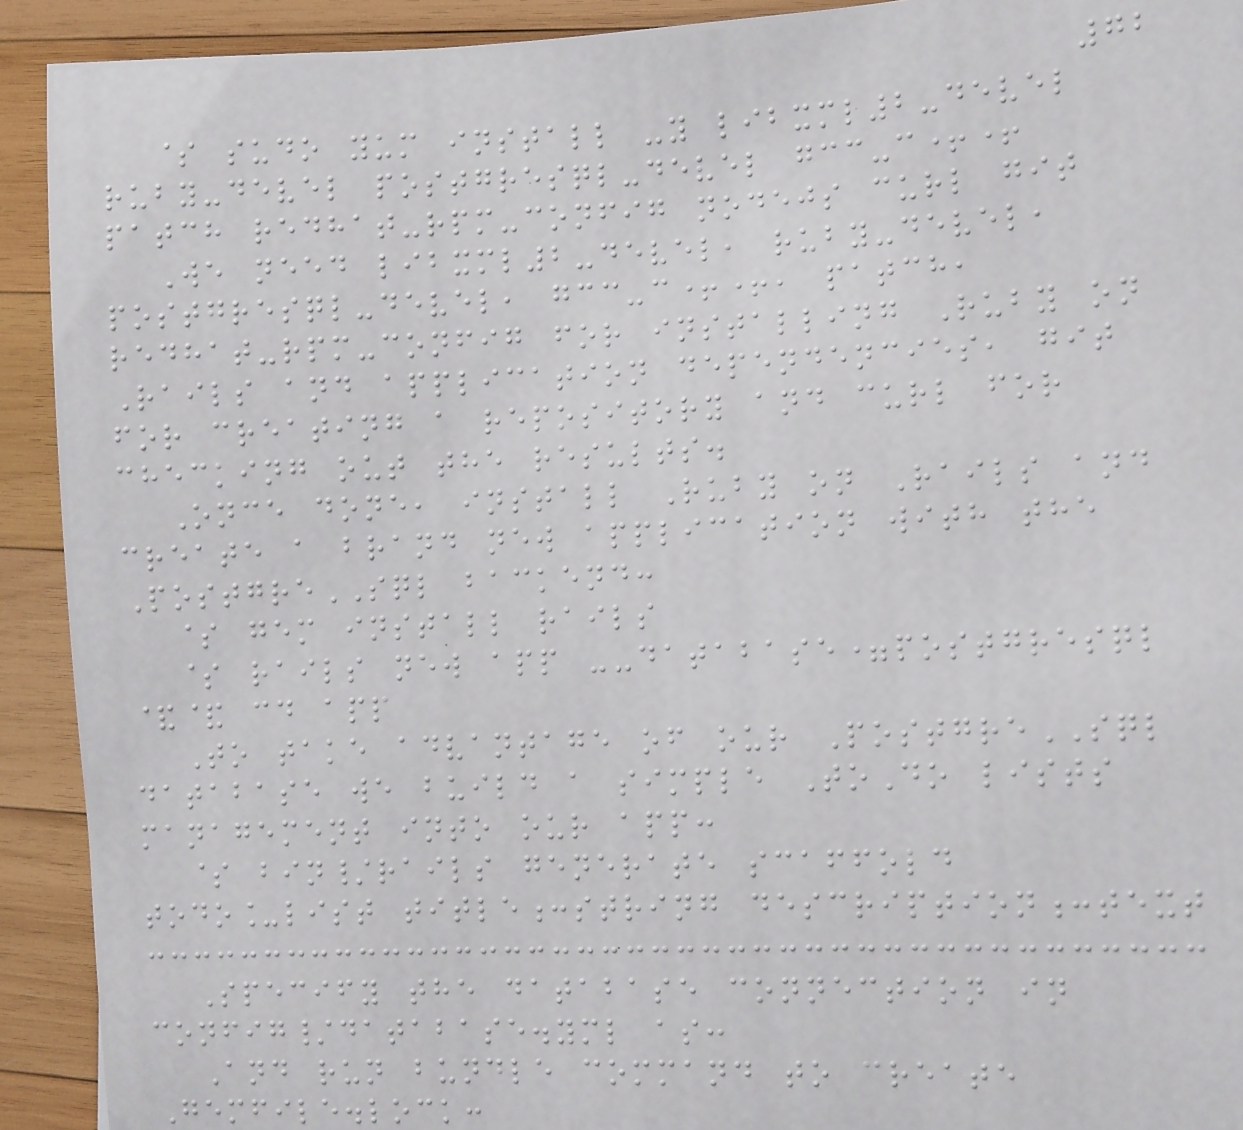72
$ sudo yum install -y libxml2-devel
ruby-devel postgresql-devel gcc-c++
patch redhat-rpm-config nodejs curl git
We need libxml2-devel, ruby-devel,
postgresql-devel, gcc-c++, patch,
redhat-rpm-config for installing Ruby on
Rails and application dependencies, git
for creating a repository and curl for
checking out the results.
Once done, install Ruby on Rails and
create a brand new application with the
PostgreSQL backend:
$ gem install rails
$ rails new app --database=postgresql
&& cd app
To take advantage of our PostgreSQL
database we build a simple ToDo lists
management into our app:
$ bin/rails generate scaffold
todo_list title:string description:text
Specify the database connection in
config/database.yml as:
And run bundle command to create
Gemfile.lock:
